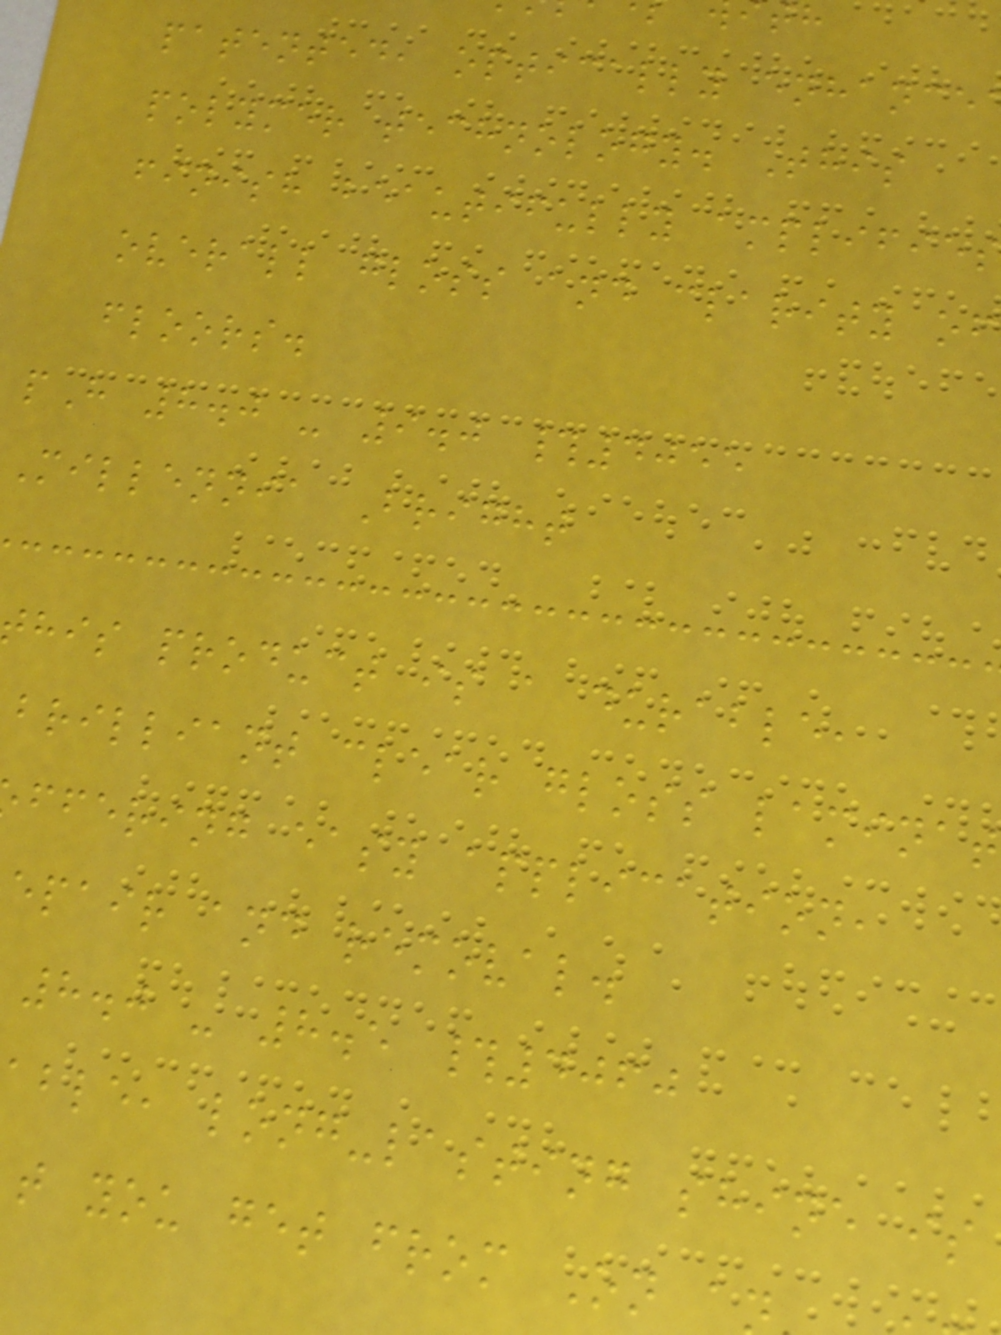patented, optically enhance
polymer technology. This
finish beautifully amplifies
overall gloss and clarity of
floors.
pH 8.0 - 9.0 #4055
Millennia Bright
his product is a durable,
brilliant clear gloss laminat
ffering easy application,
epair and removal.
8.0 - 8.5 #4060
able, long-lasting shine is
t you get from On a
